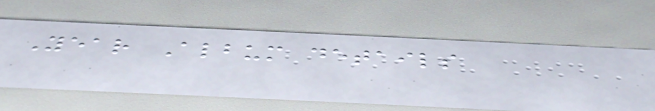Year Album details
